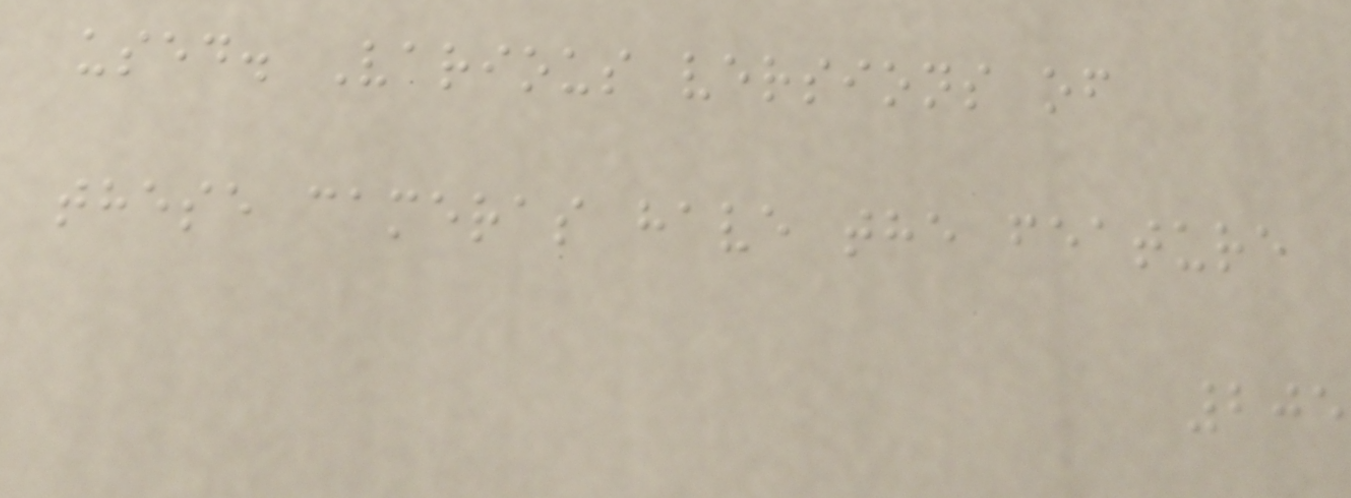used. Various versions of
these cameras have the feature
205
